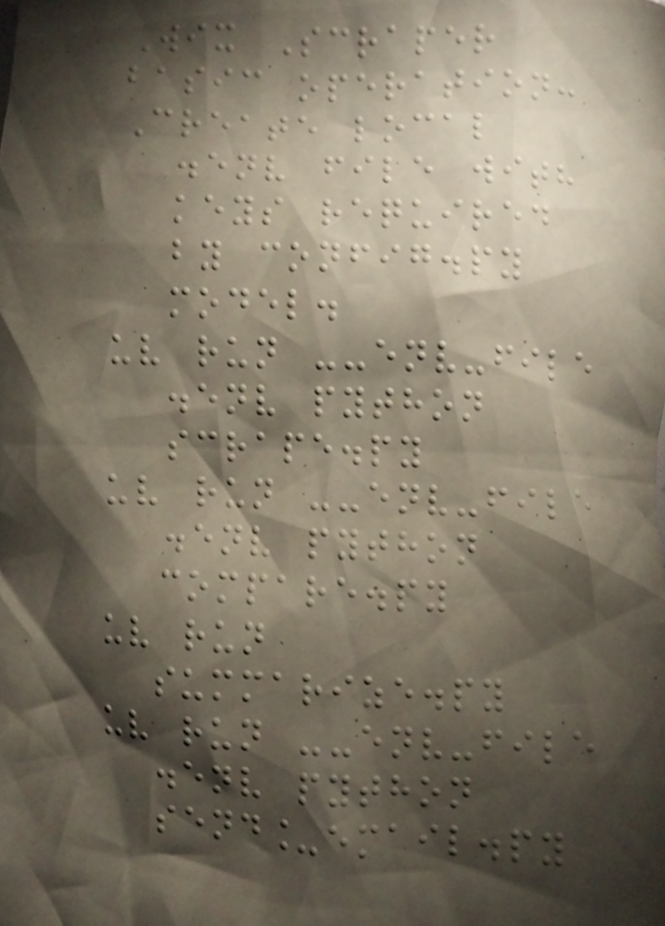Wix Scraper
basic operation:
Create local
.env file with
keys required
by config.py
model.
uv run --env-file
.env python
scrape.py
uv run --env-file
.env python
compare.py
uv run
summarize.py
uv run --env-file
.env python
send_email.py
